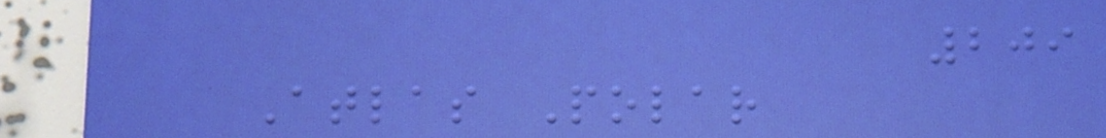209
Atlas Polar
